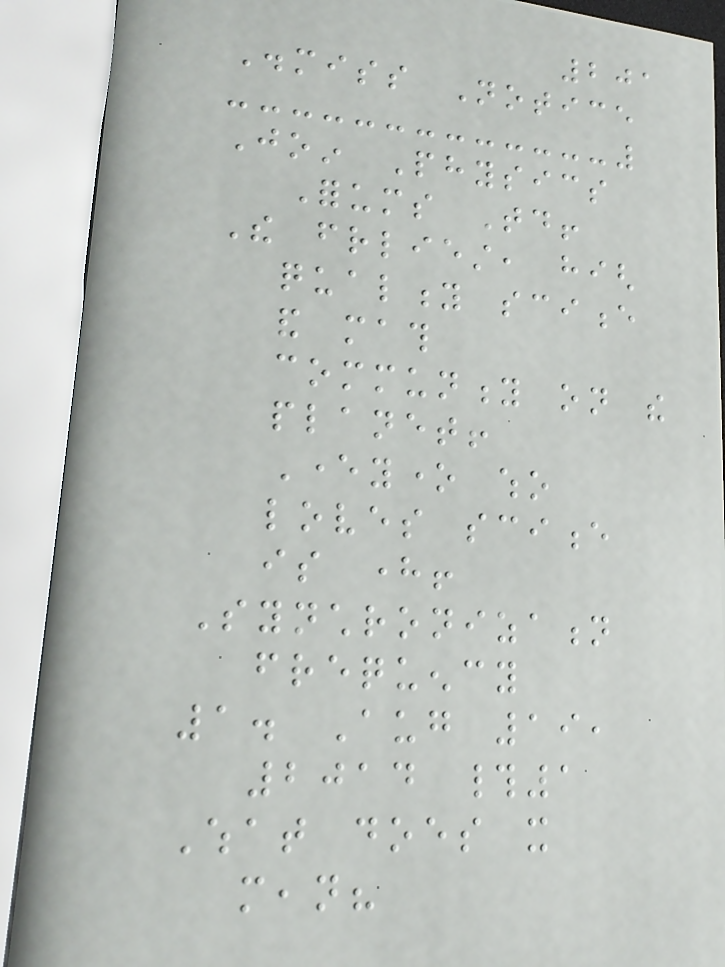201
Dismiss Notice
Join Physics
Forums Today!
The friendliest, high
quality science
and math
community on the
planet!
Everyone who
loves science
is here!
Synchronization
frequency
1. Aug 19,
2014 #1
What does it
mean?
